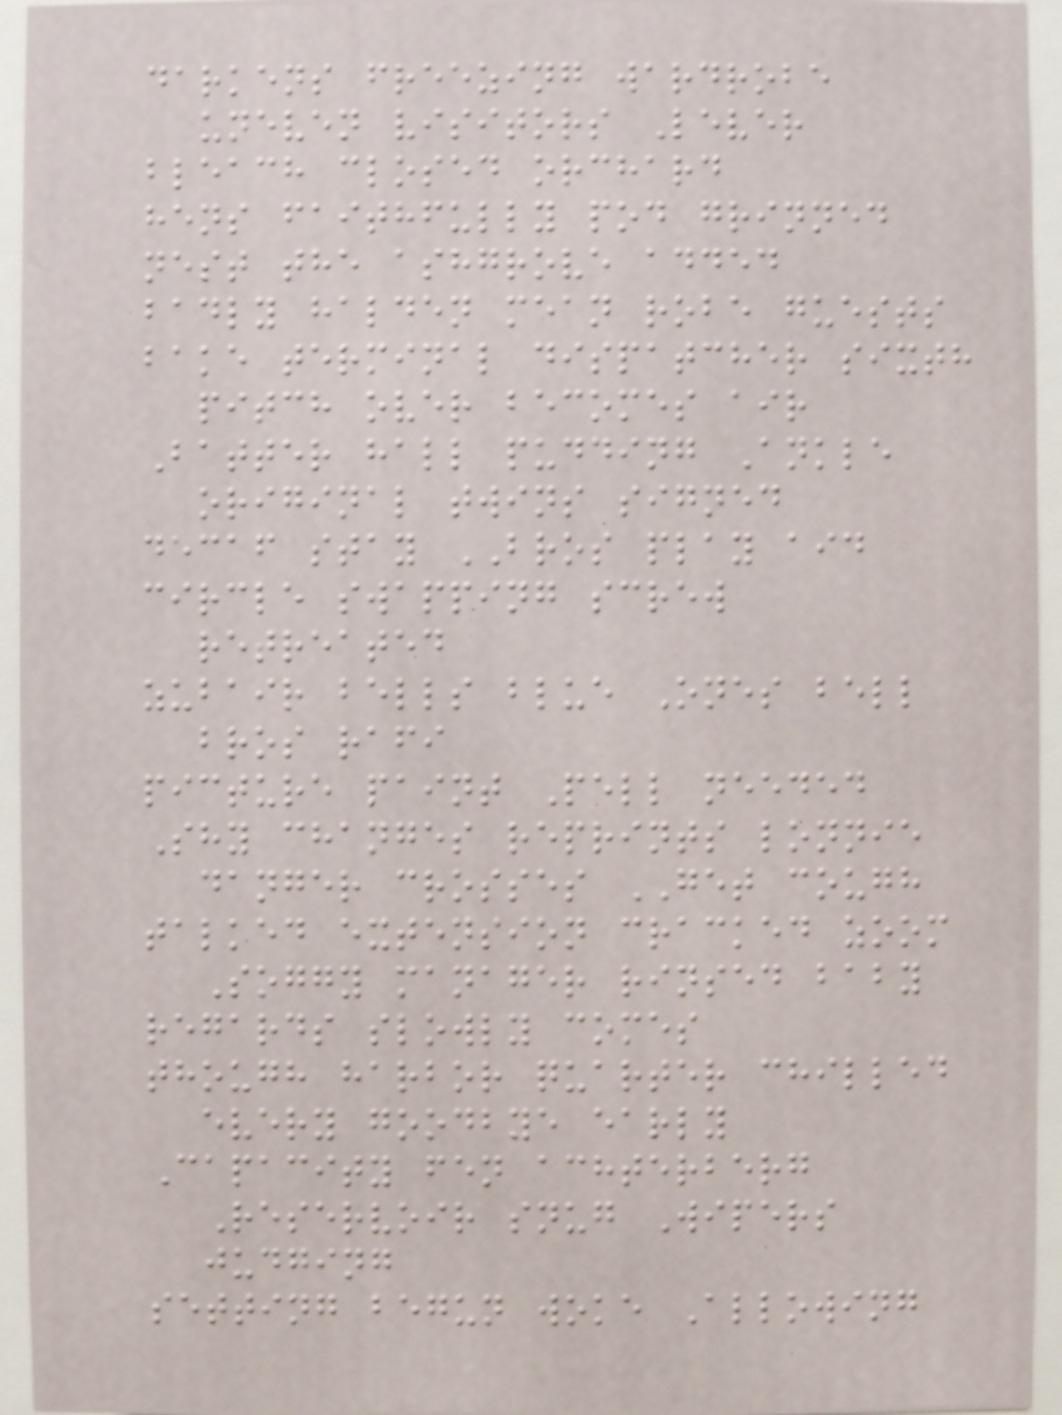darkens freezing wardrobe
uneven visitors Lever
bleach closed orchard
hens faithfully pod grinned
nest the ashgrove added
badly halden mean robe guests
bake terminal dispatcher sixth
pitch over becomes air
Batter hall pudding Ankle
original twins signed
decaf stay BROS play aid
circle swapping screw
retreated
zubair bells blue Ones bell
bros rafi
picture paint Pell needed
Shy changes reprints lonnie
danger crosses GET cough
talked extension cracked zoom
Soggy manager rinsed baby
regards slowly comes
though harbor quarter chilled
every goodbye early
Capacity fen achterberg
Reservoir snug Wipers
judging
setting begun woke Allowing
